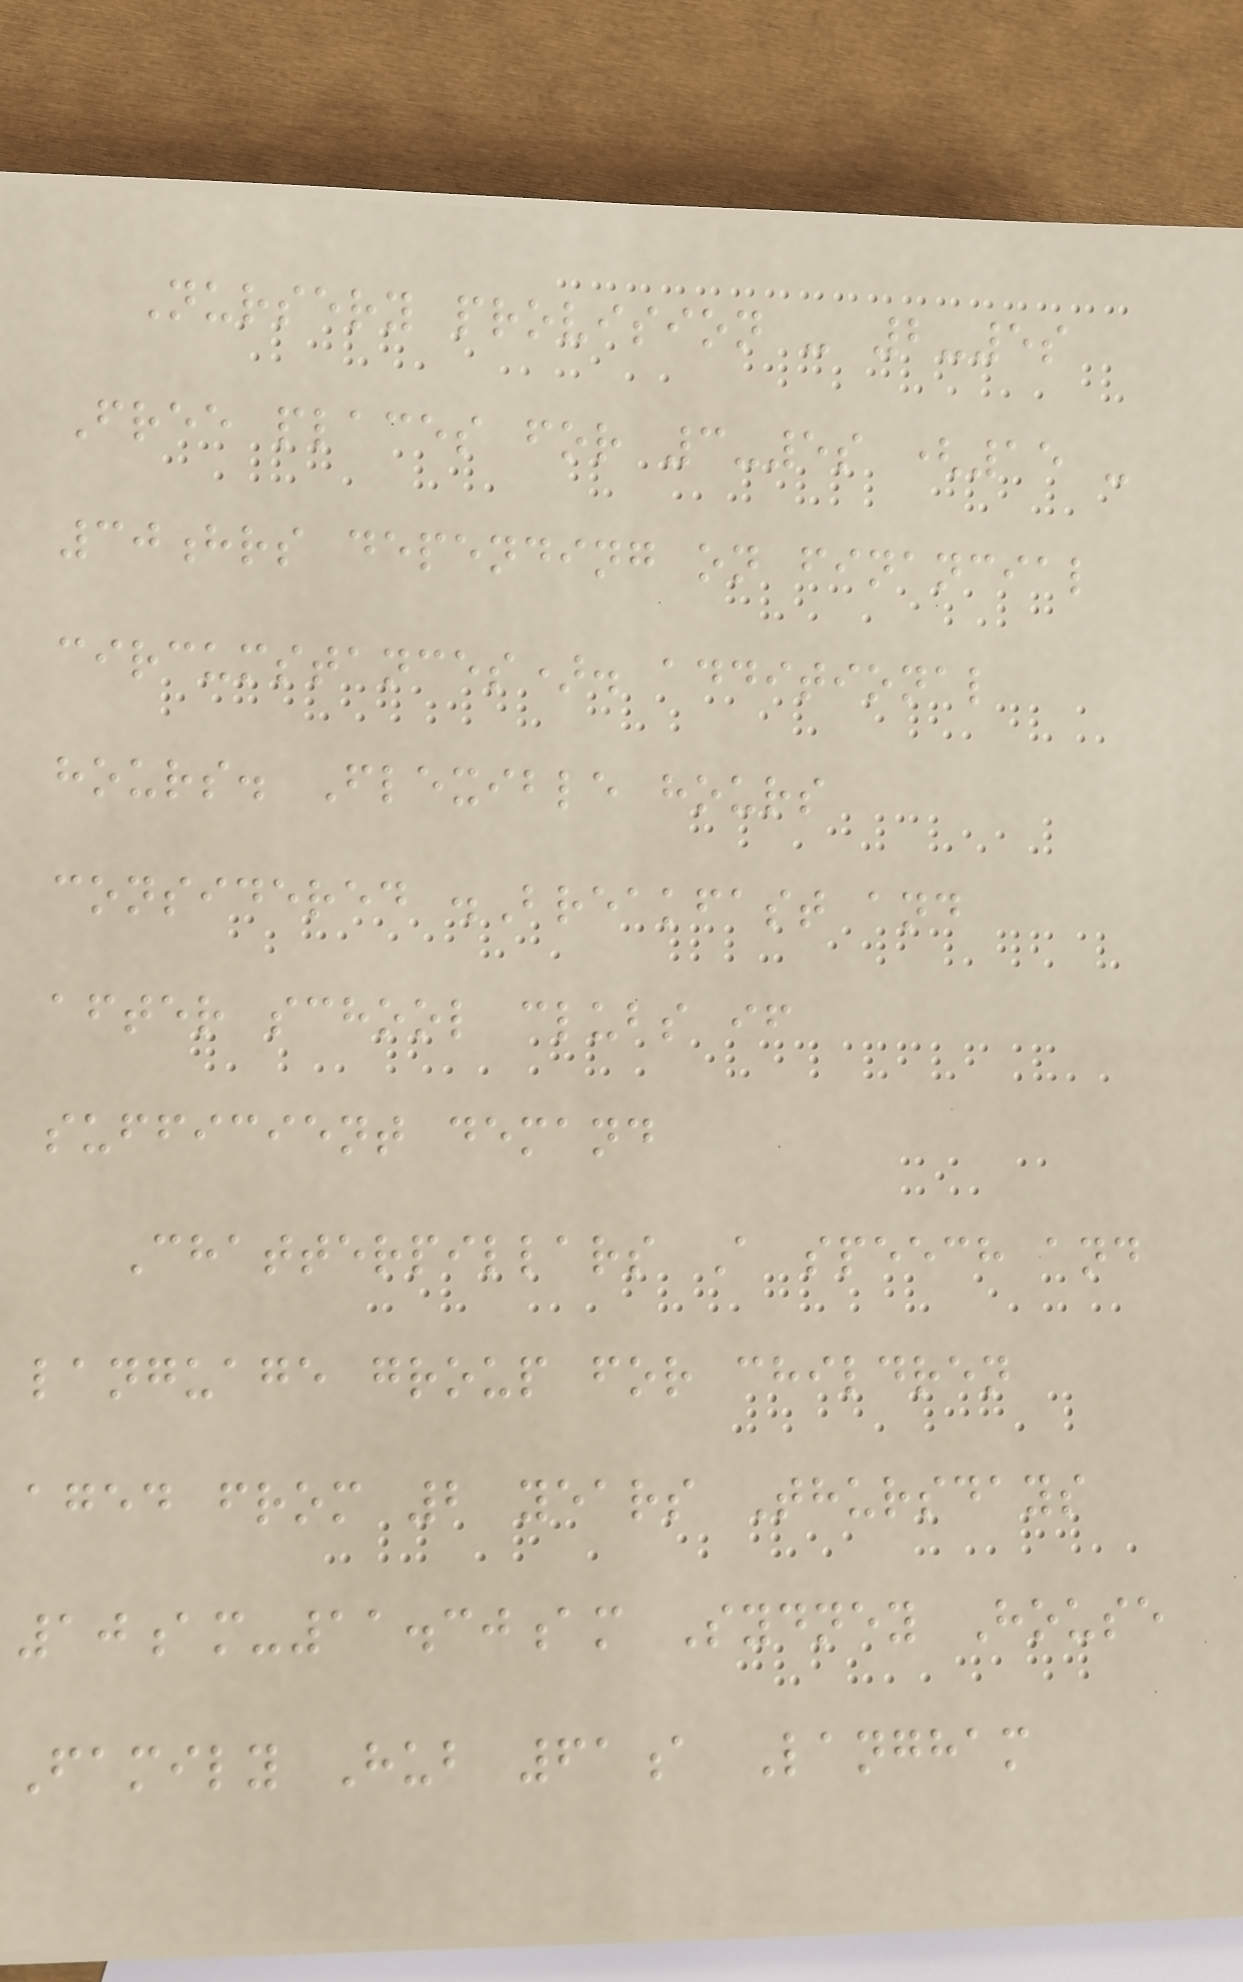Nursery provision - 2-5s
Free places for 3-5s (15 -
30hrs depending on financial
circumstances). additional
hours. Flexible hours
considered .Breakfast and
after school clubs if
sufficient demand
Chatterpillars A speech and
language group for children
aged from 2 years Thursdays
10am-11.30am Sydney House
Family Hub 61a Langham
